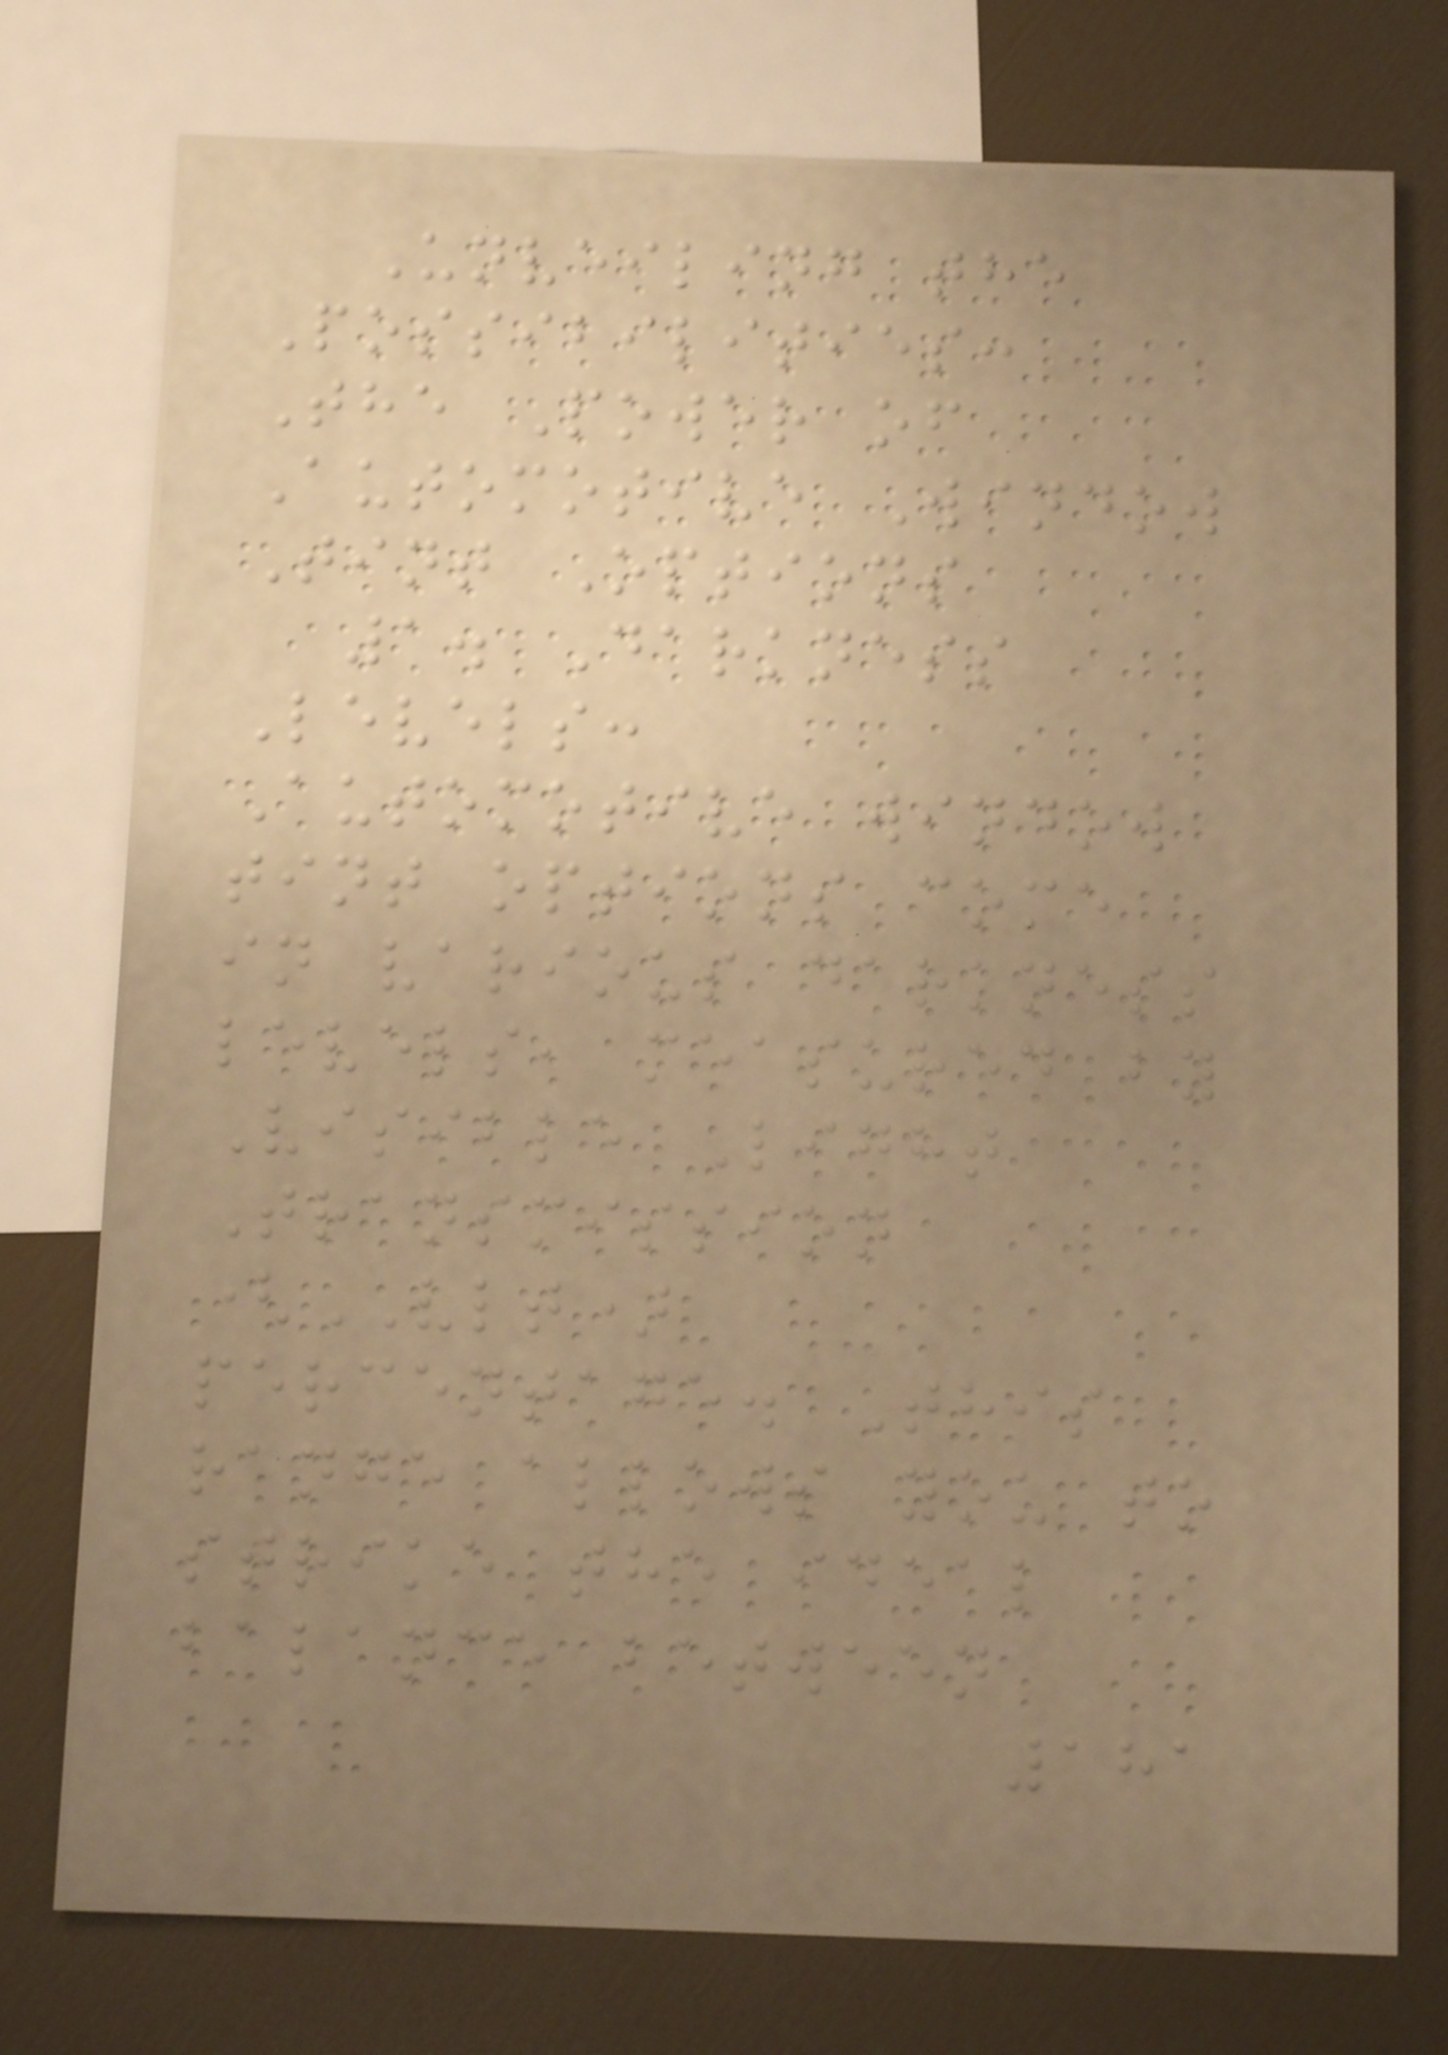Unveiling the
Possibilities:
The Power of
Automotive Window
Tint Options
1. Darkness
Levels:
Automotive window
tint options come
in various darkness
levels, measured by
Visible Light
Transmission
(VLT)
percentage. This
range allows you to
strike the ideal
balance between
181
